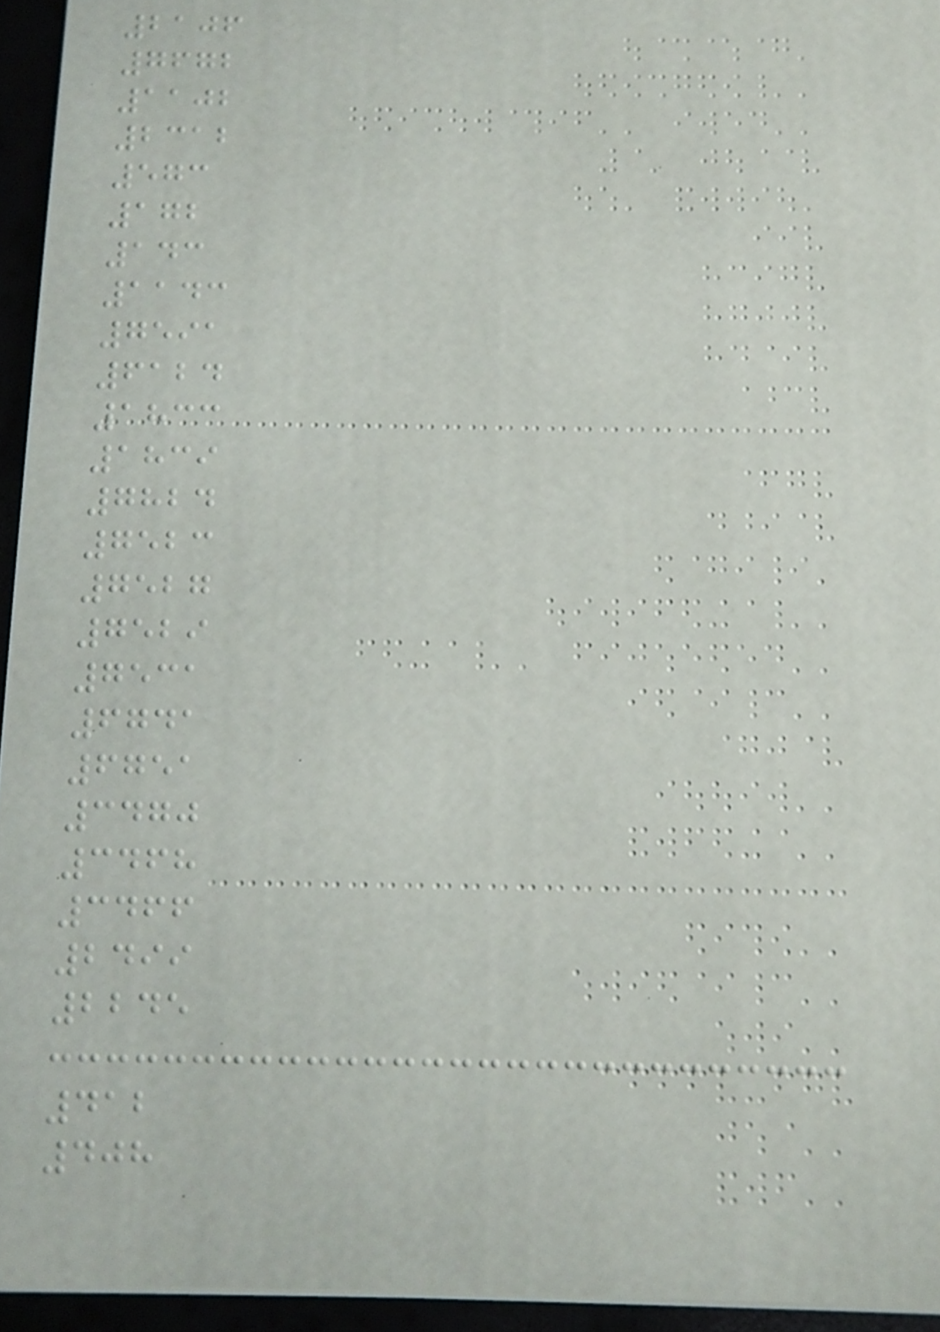2106
7672
1102
2312
573
172
143
1143
7591
6124
1833
1839
7824
7523
7527
7529
7531
6741
6751
3470
3468
3466
2499
2245
412
408
